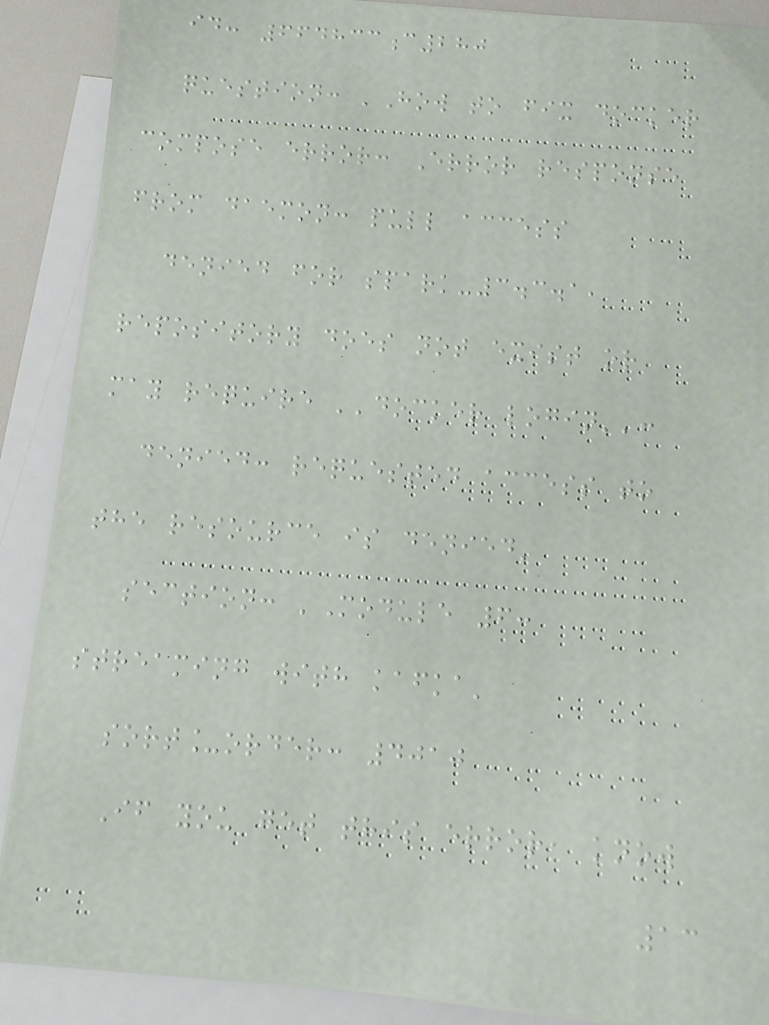id: 664833c280
question: 'How to fix docker
compose error: Error response
from daemon: pull access
denied for spark-3.3.1,
repository does not exist or
may require ''docker login'':
denied: requested access to
the resource is denied'
section: 'Module 6:
streaming with kafka'
sort_order: 4010
If you get this error, know
13
